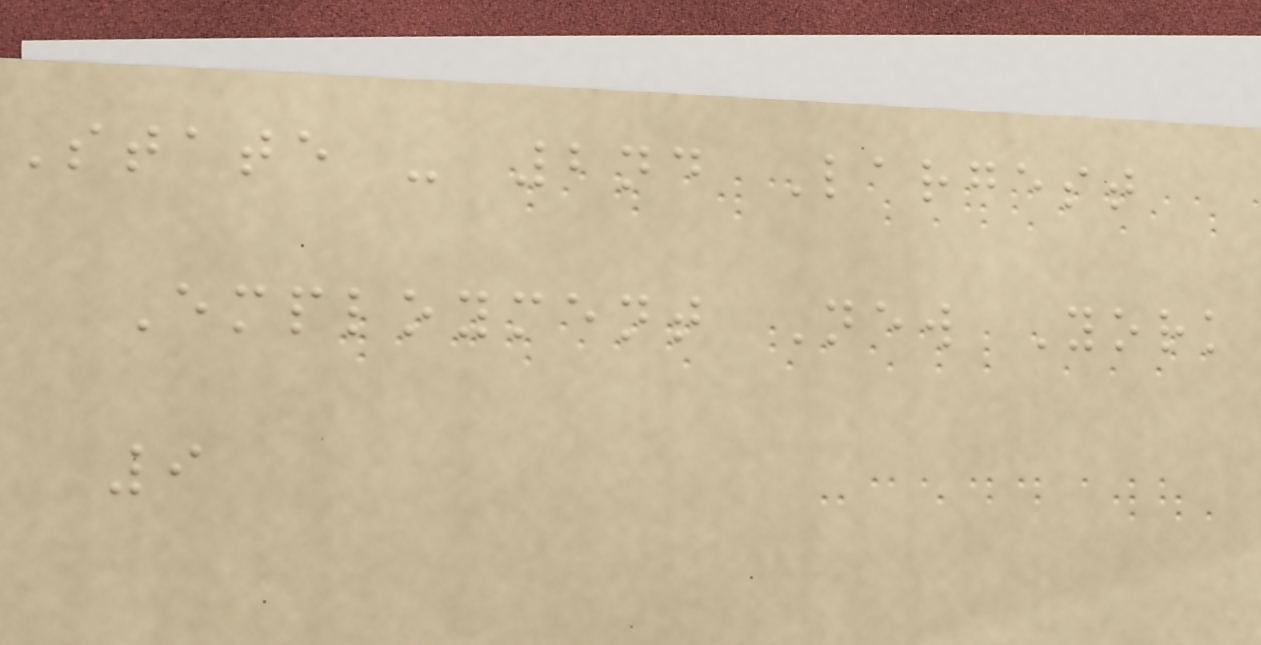State - 2nd Largest
Employment New York
9
